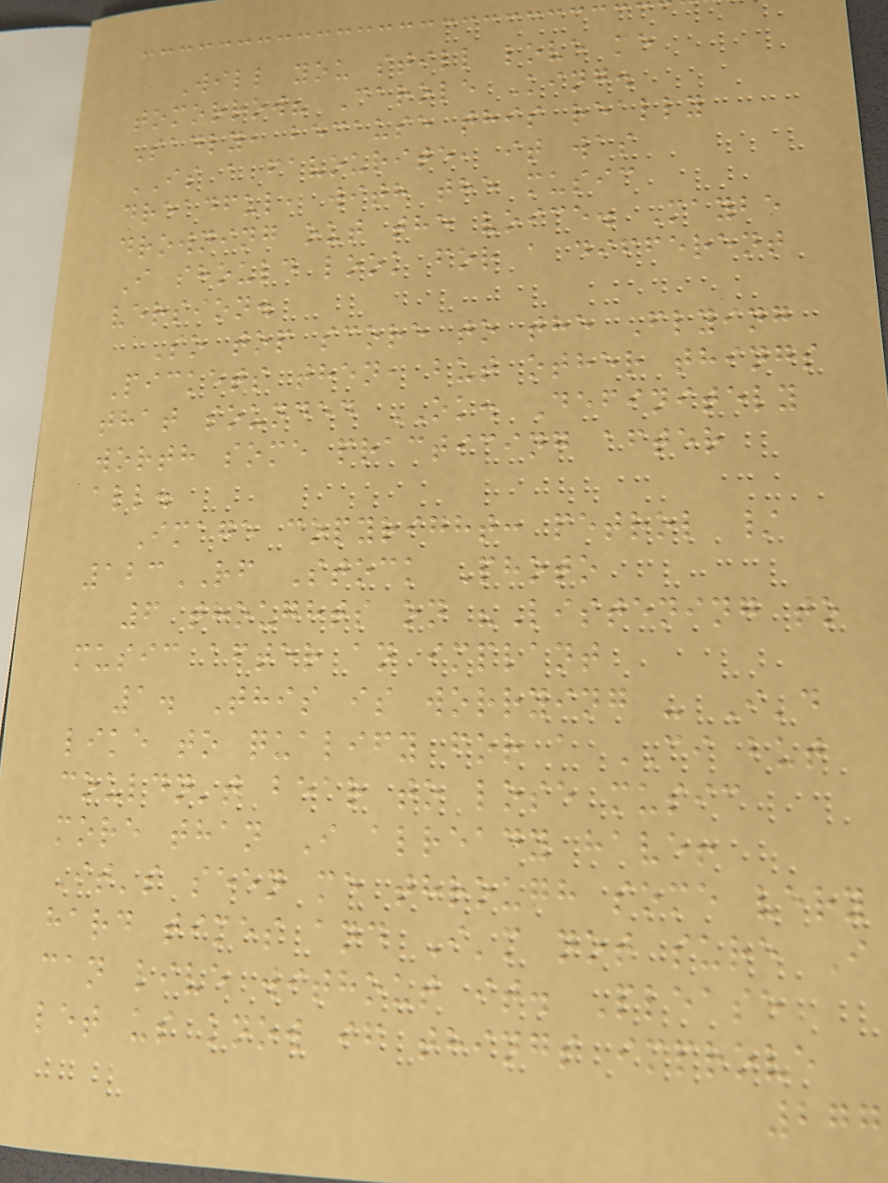Will you still love me
tomorrow? Carole King.
Sadly, because this really
IS a favourite, it was
dreadful, with the music
drowning out the voice. Maybe
I should look for a different
version.
So top score to the Flying
Pickets then, but other things
that sounded OK. Definitely
worth some practicing after
all.
Image copyright: petrol /
123RF Stock Photo
6 thoughts on "Listening to
music after an implant
1. This is worrying - I'd
like to qualify for a CI but
couldn't bear to lose music
more than I already have!
It's seen me through some very
hard times and I'm not sure I
can live without it. Please
let us know if things improve
277
